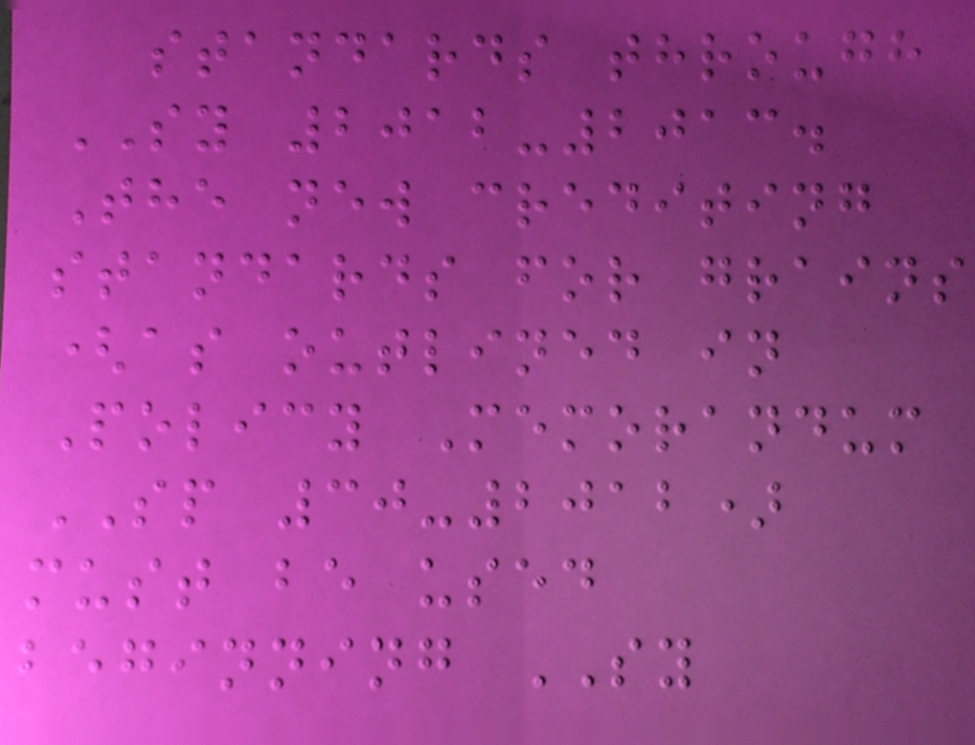standards through
SY 2012-2013.
The new crediting
standards for grains
(as outlined in
Policy Memorandum
SP 30-2012)
must be used
beginning SY
